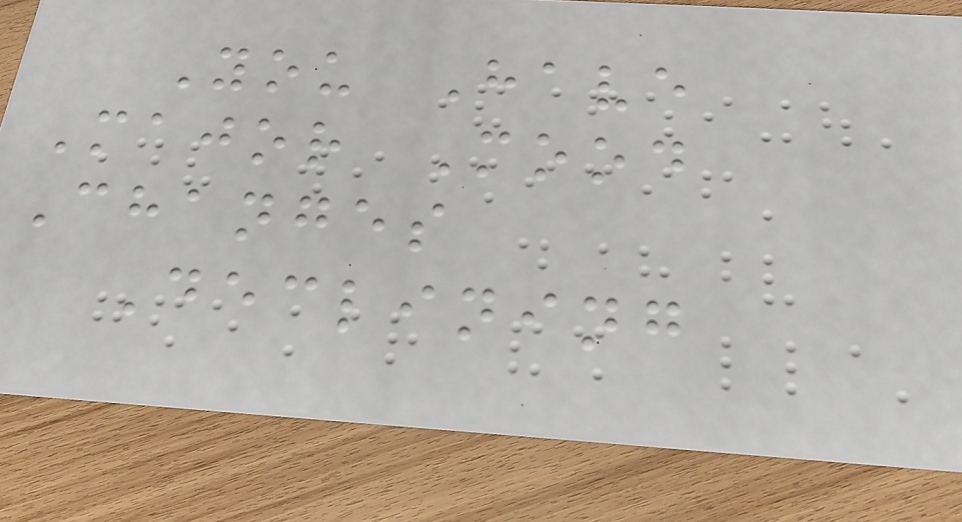You Have
Major Mood
Changes
Declining
